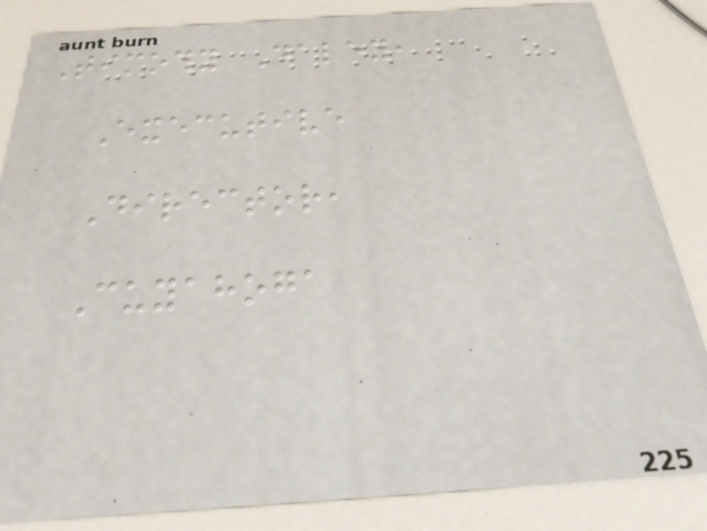Timothy Daley,
Executive
Director,
Cuyahoga
